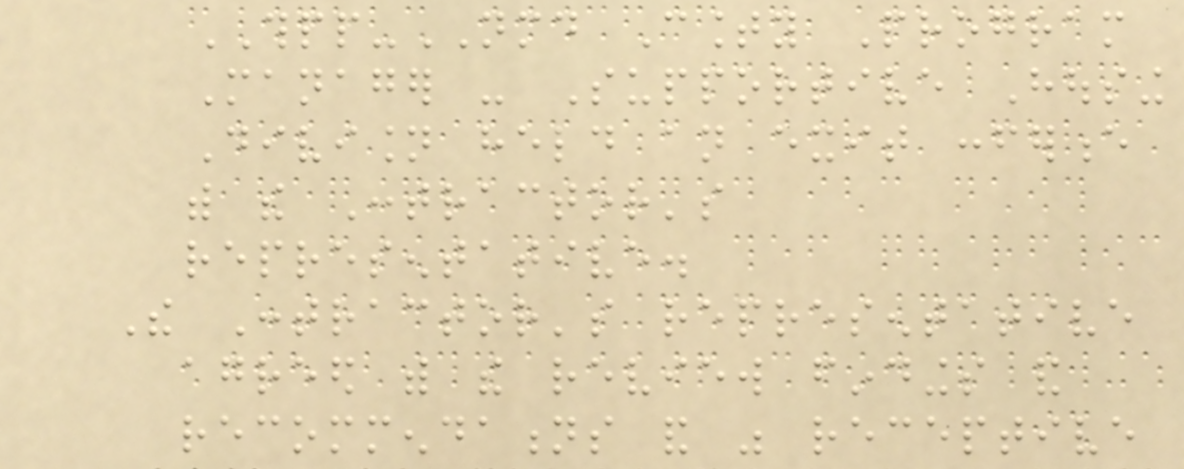THPP-NMD County Program
Manager - Supportive Housing
Division held an exit conference
with the Contractor's
representative.
The Contractor's representative
agreed with the review findings and
recommendations and was receptive
